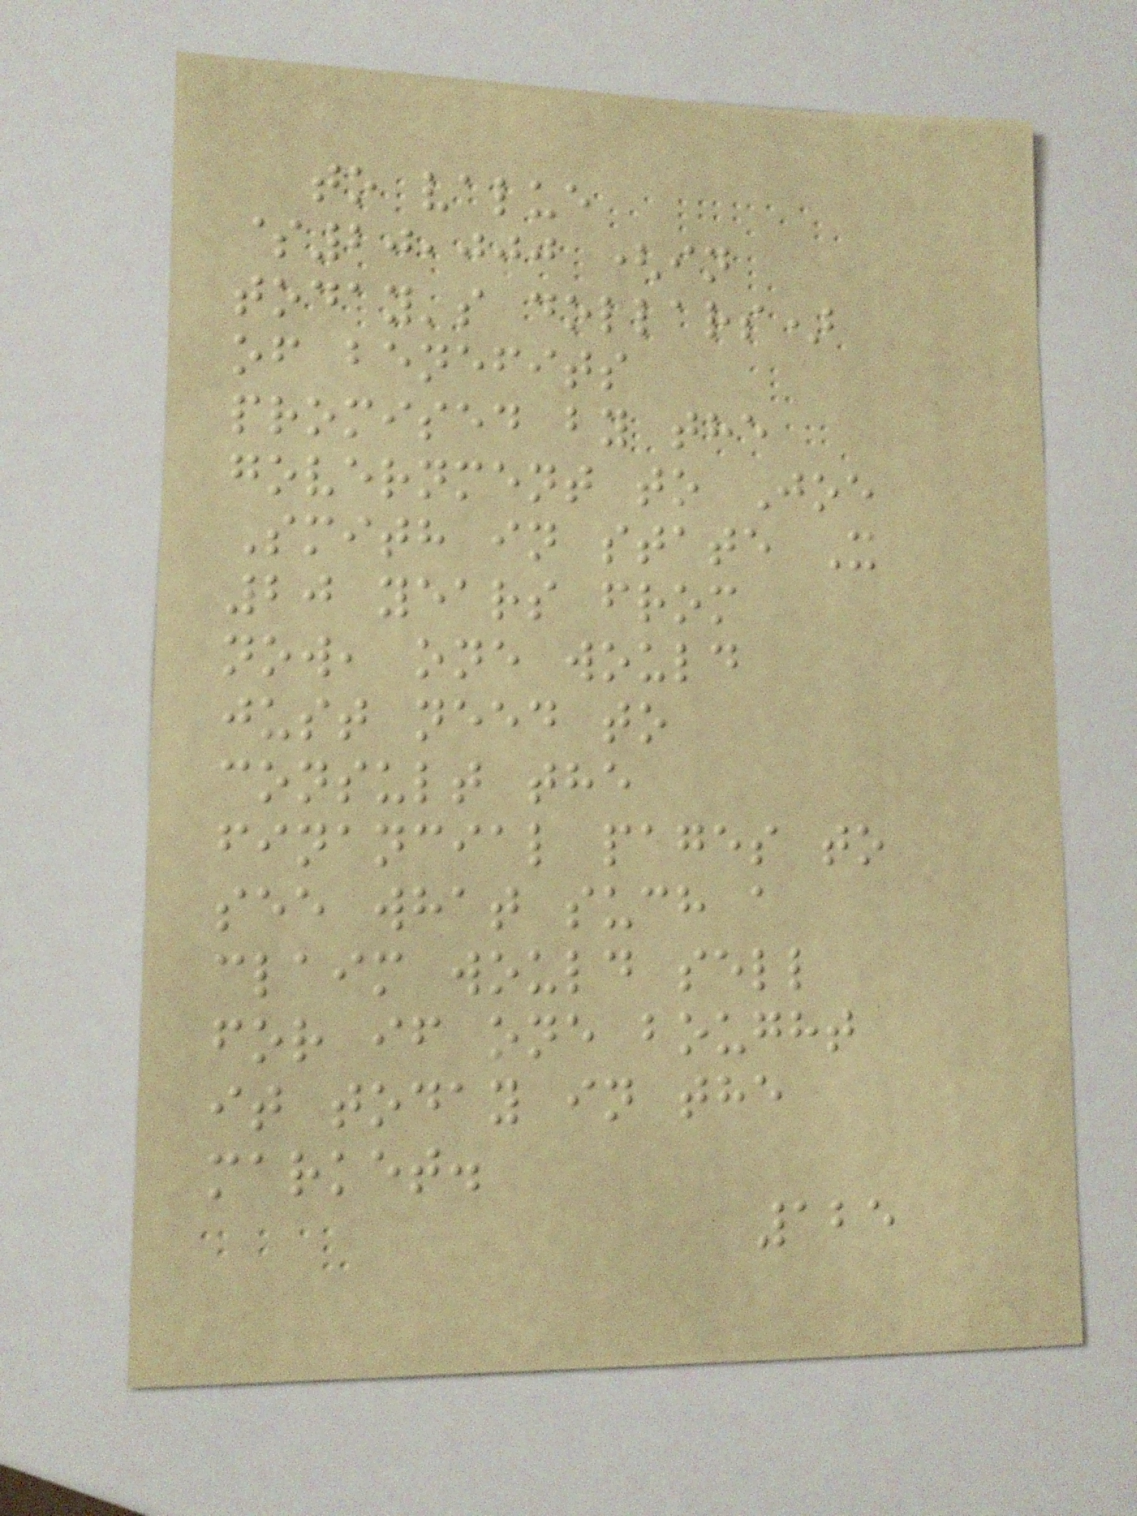to value
$20,000 (in
today's dollars)
of benefits
promised by the
government to Joe
Smith in state X
20 years from
now, one would
just need to
consult the
financial pages to
see what such a
claim would sell
for if one bought
it today in the
market.
125
